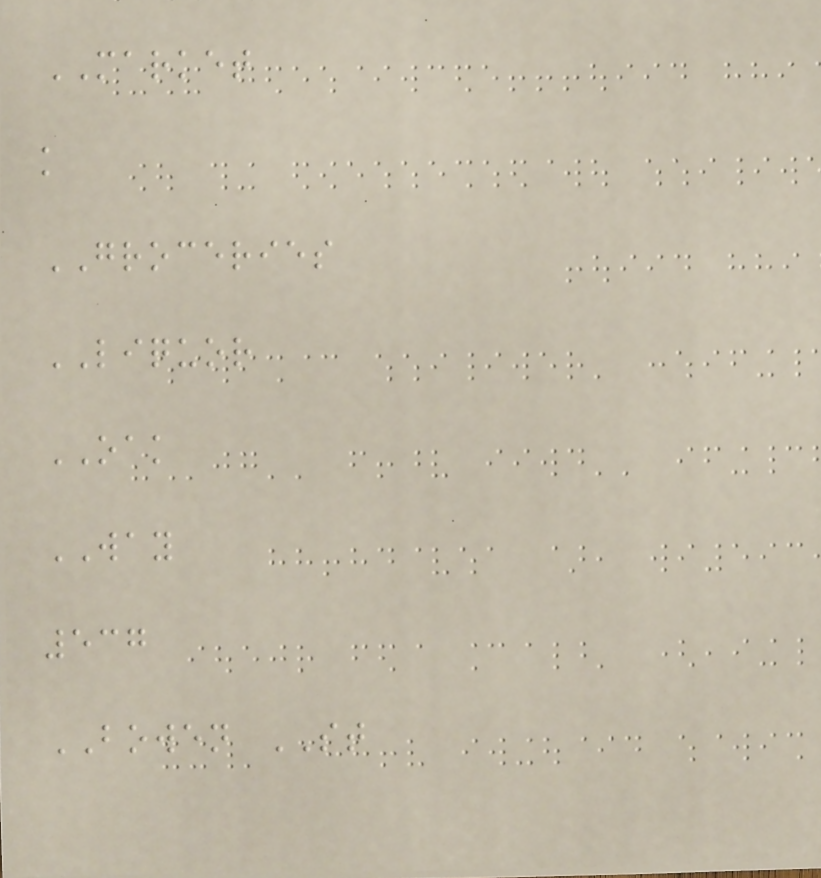MARKET
k
GROCERIES
LIQUOR
OAK
WAY
537
BOWEN ST
